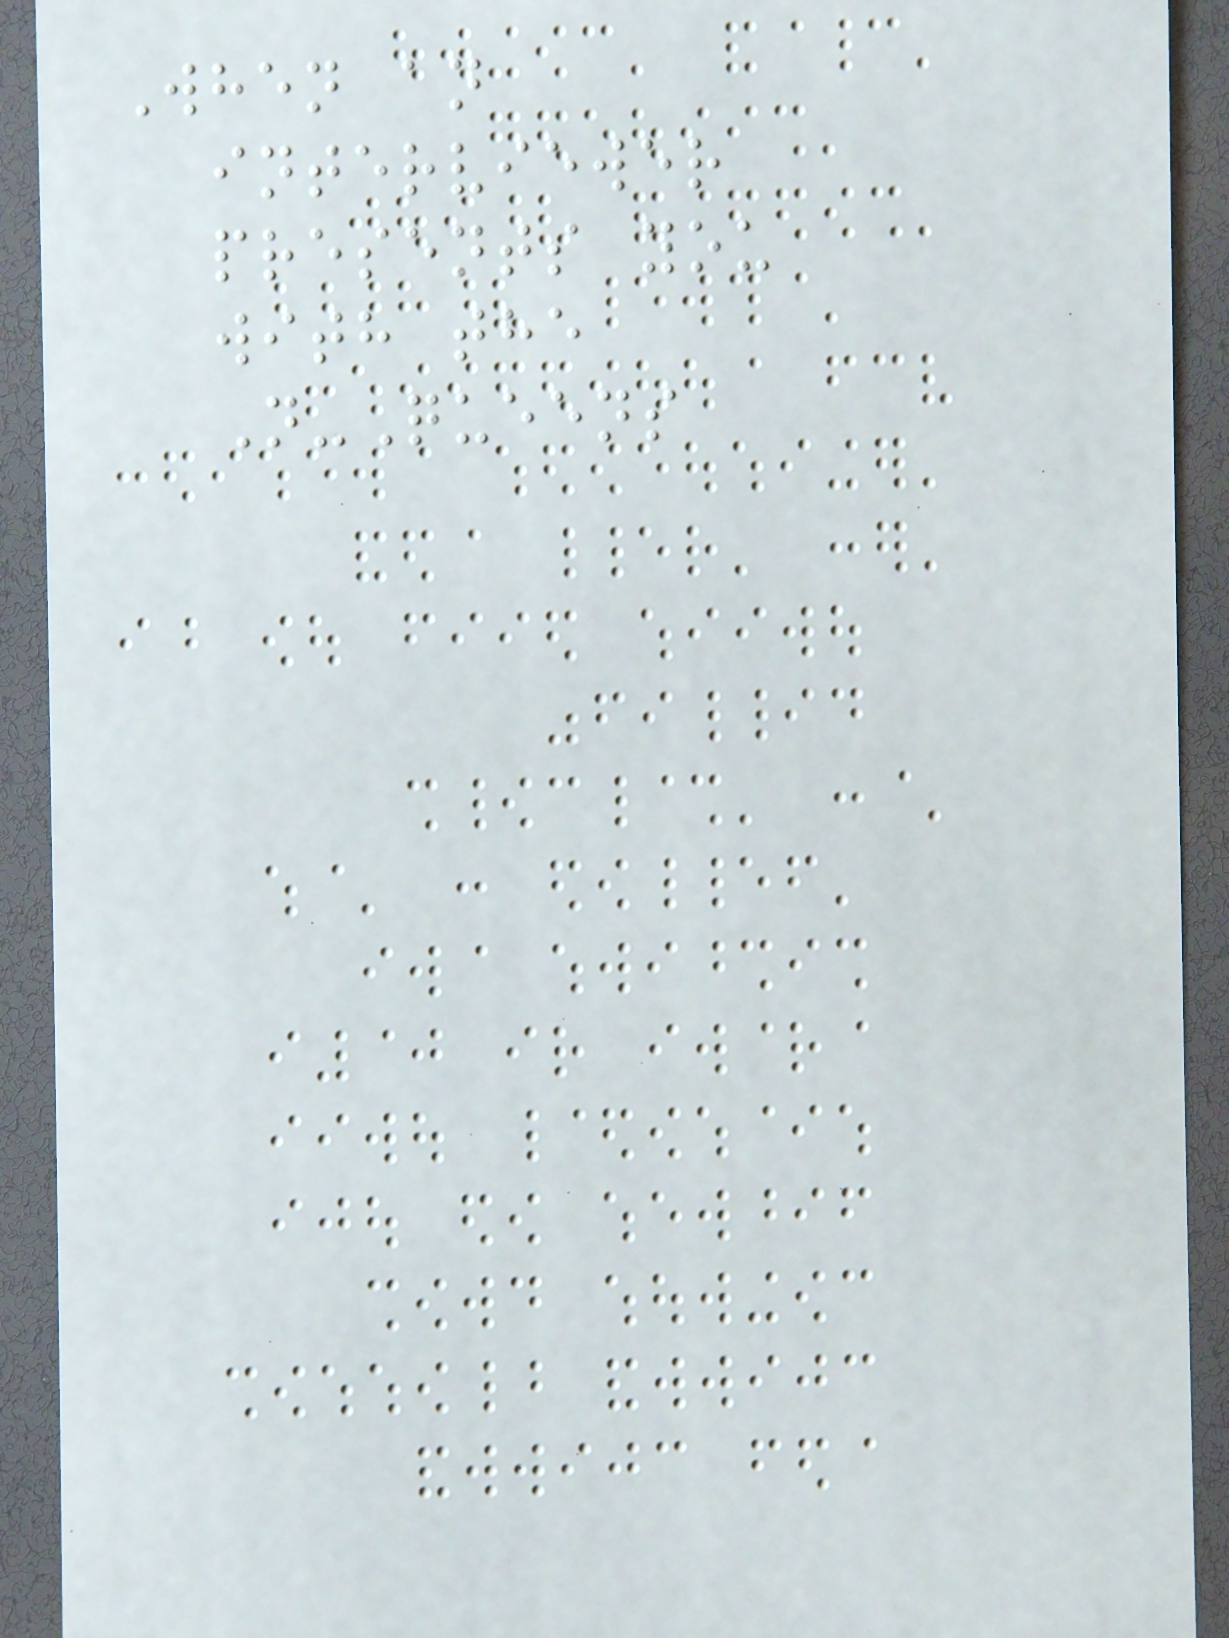When an
interviewer
presents you
with the
N-Queens
